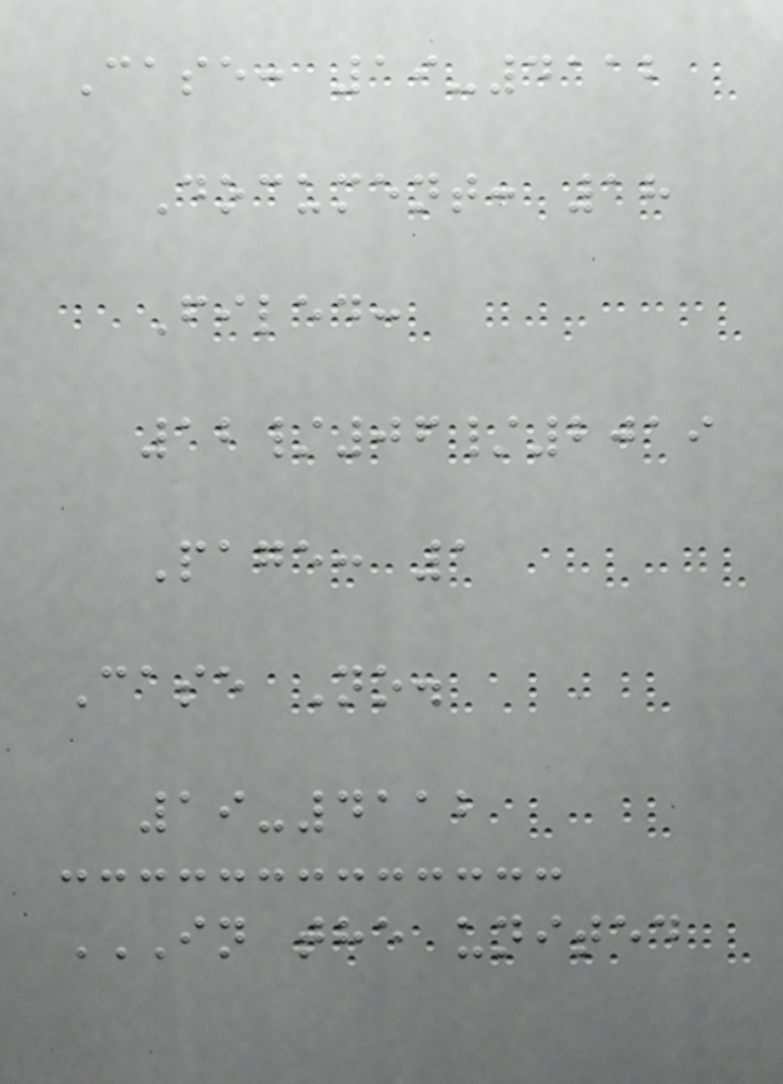Case: 19-4112
Document: 18
Filed:
12/06/2019
Page: 1
Case No.
19-4112
IN THE UNITED
